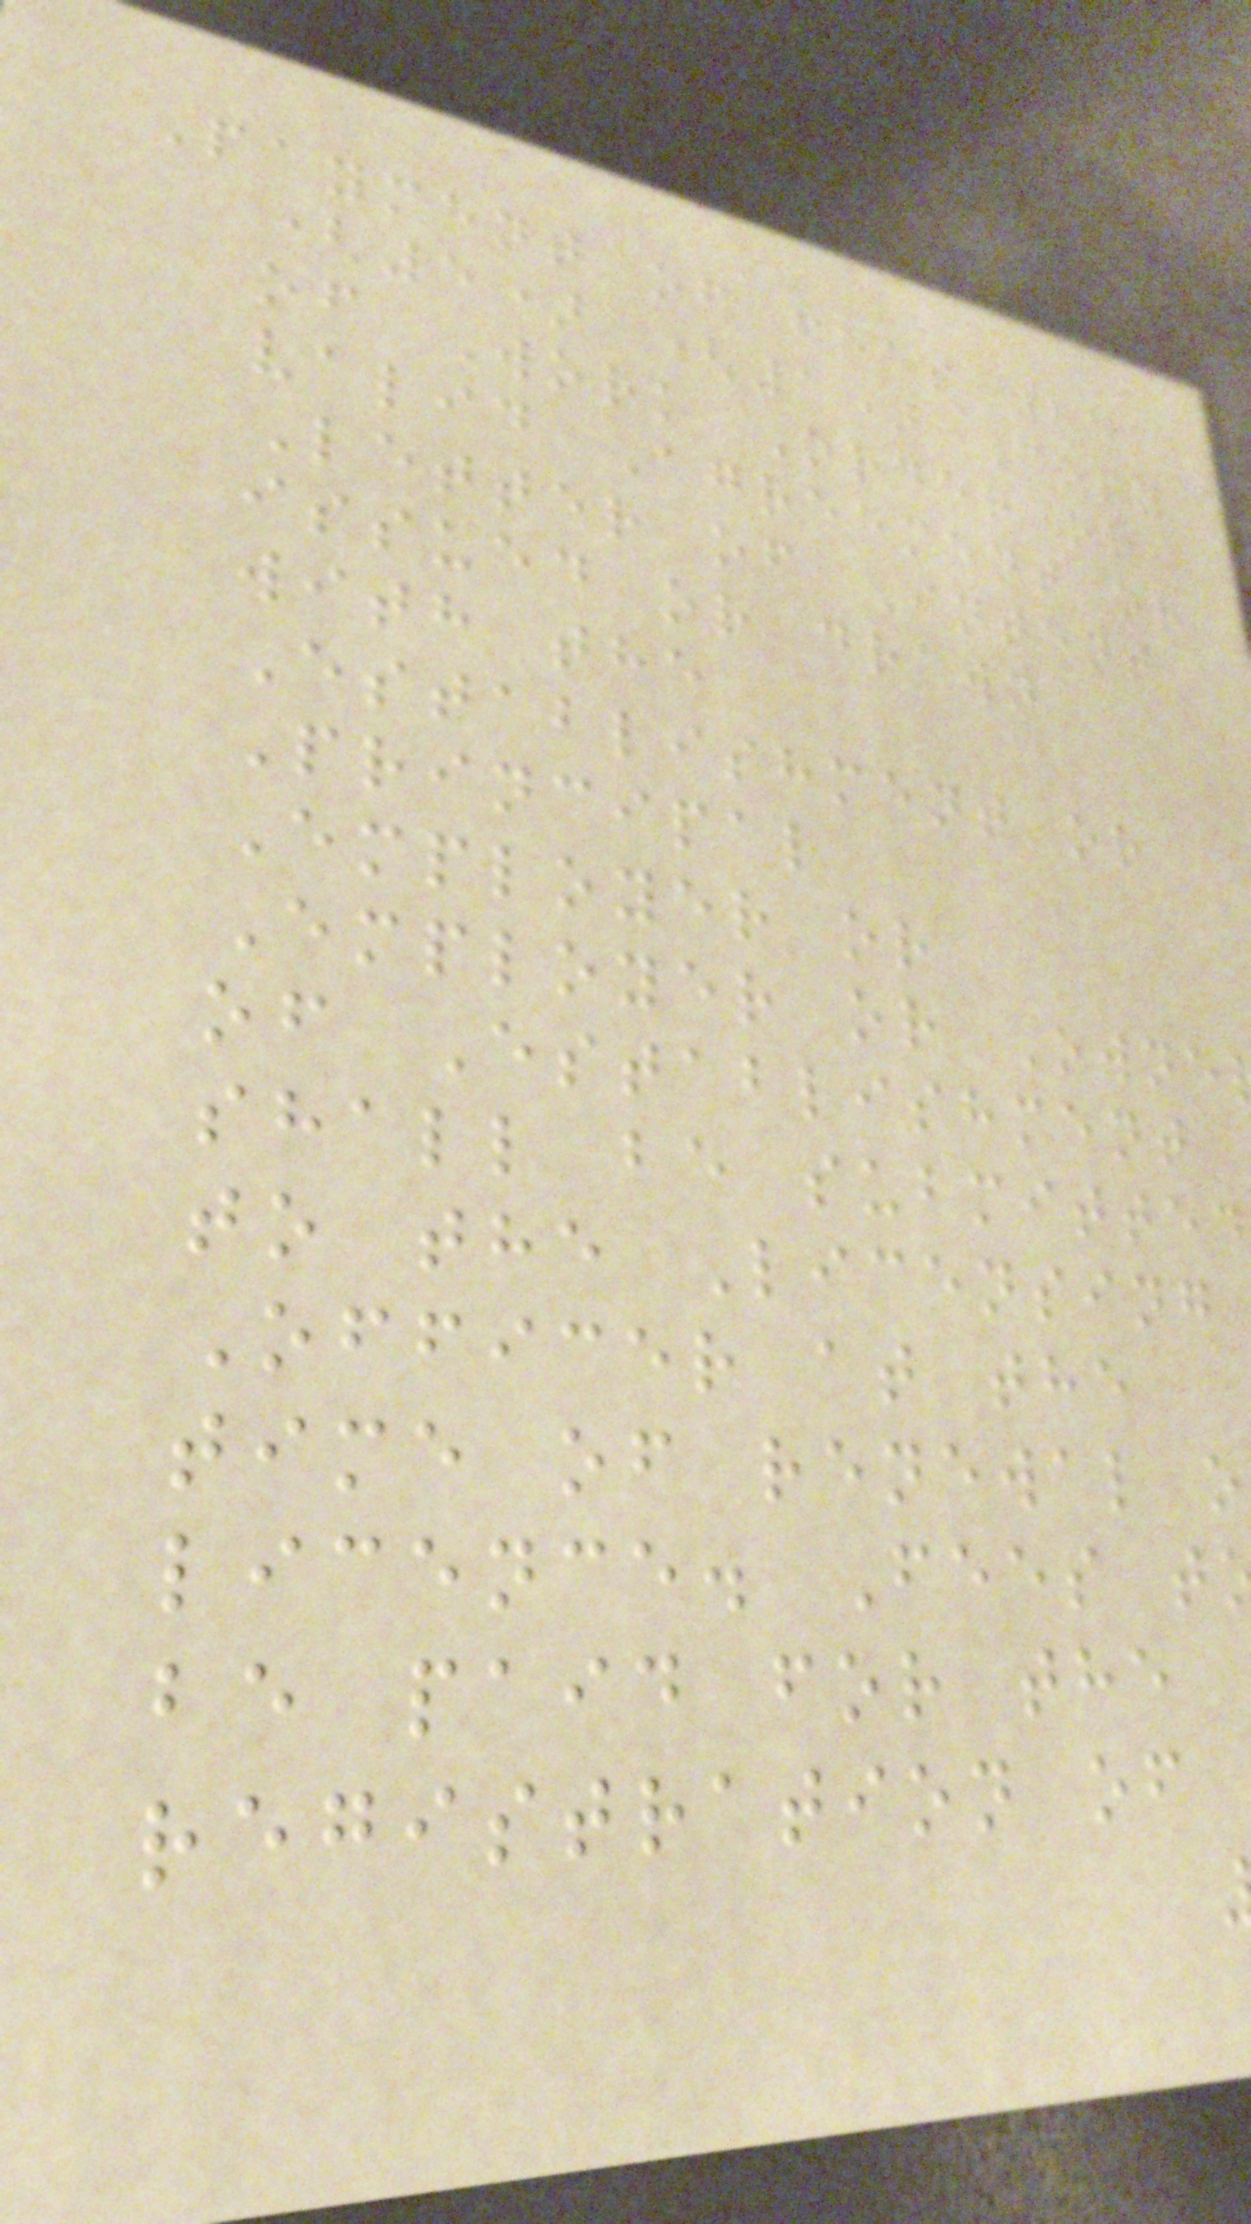Payment of fees 25
(5) (1) Copy
of Work Order or
valid Agreement or
Letter of Intent
issued or drawn
with the
Establishment or
Principal
Employer or
Employer or Owne
of Establishment
shall be submitted
to the Licensing
Officer at the
time of renewal o
licence. Fees t
be paid for the
registration of
